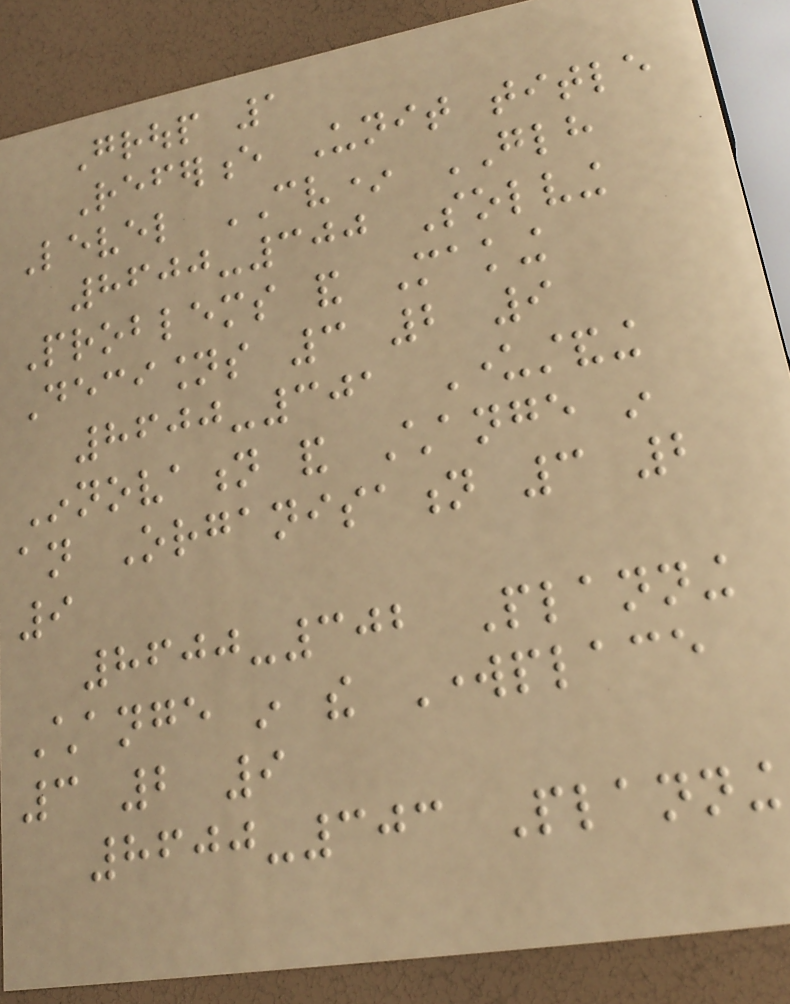Group 1
Reference Unit title
Level CV* GLH
8600-300 Solving
Problems and Making
Decisions 3 2 9
8600-301 Understanding
Innovation and Change in
an Organisation 3 2
9
8600-302 Planning
Change in the Workplace
3 2 9
8600-303 Planning
